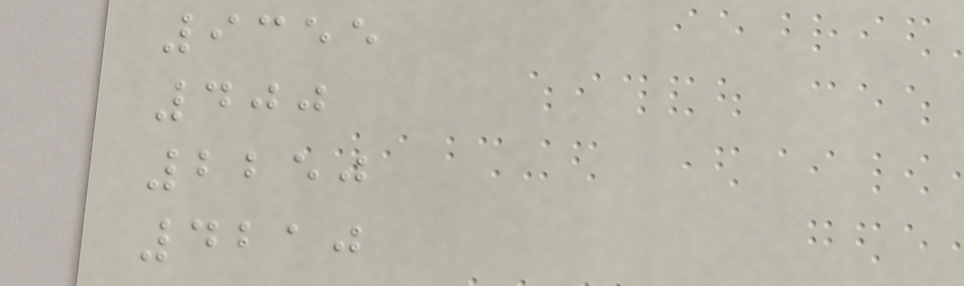9355
400
2250
4210
